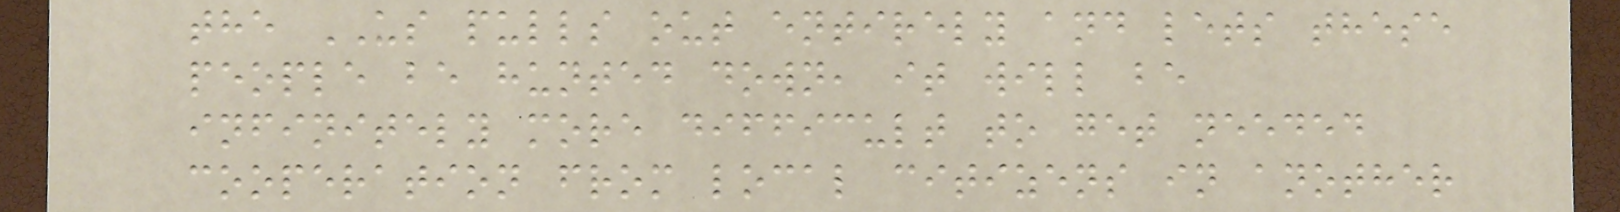the US pulls out entirely and lets these
people be hunted down, it will be
infinitely more difficult to get needed
cooperation from local citizens in another
